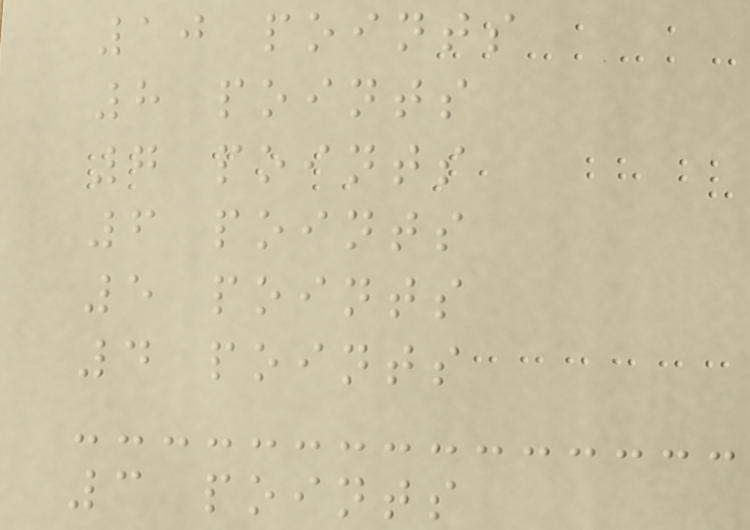10 points
8 points
7 points
6 points
5 points
4 points
3 points
